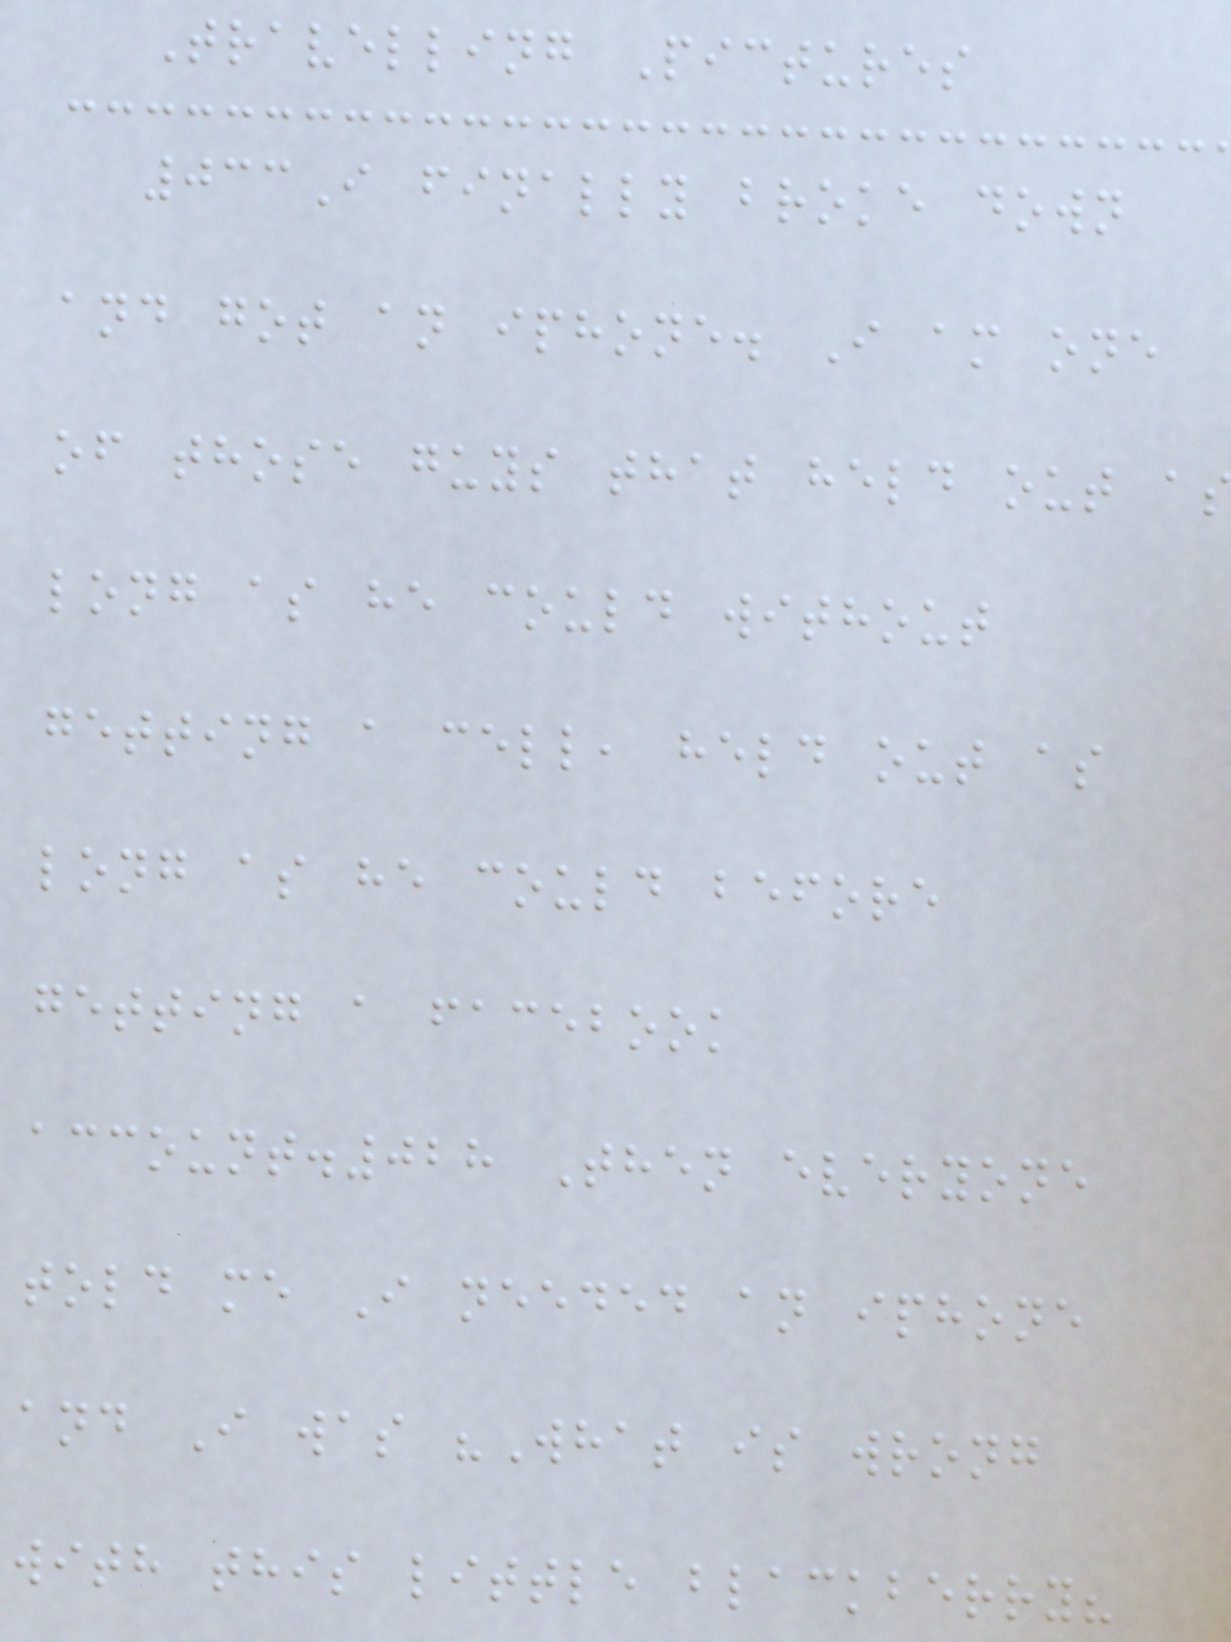Travelling Pictures
033I finally broke down
and got an iphone. I am one
of those guys that held out a
long as he could without
getting a cell, held out as
long as he could before
getting a facebook
account.028 Then everyone
told me I needed an iphone
and I was "What is wrong
with this little blackberry?
